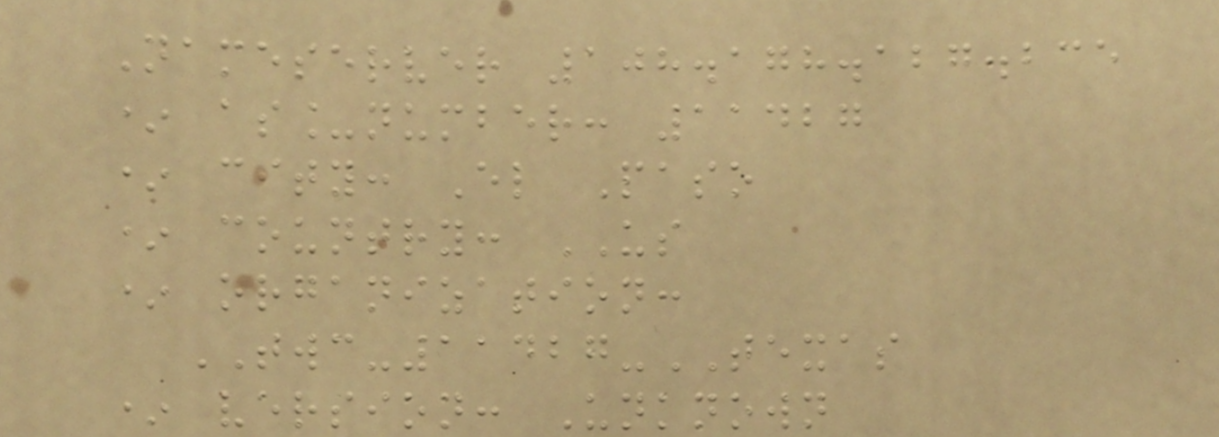Nameserver 108.178.127.235
* as_number: 11427
* city: El Paso
* country: US
* organization:
TWC-11427-TEXAS
* version: Unknown
